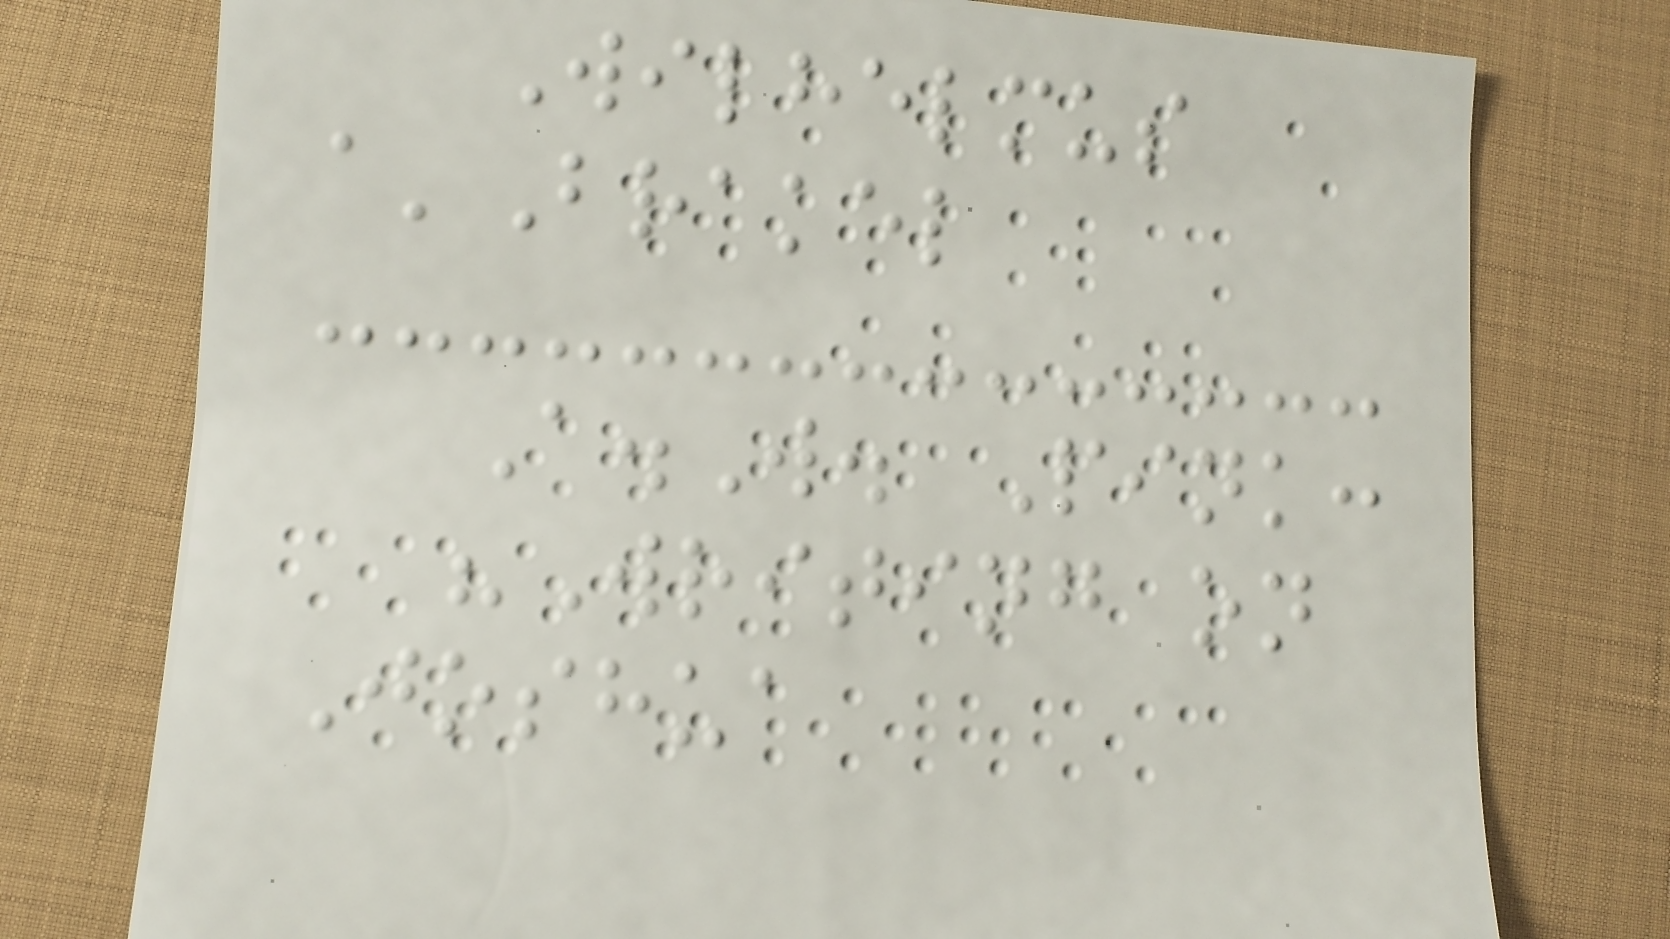Wilhelmus
a'Brakel
A.W. Pink:
"Writing on
Joshua
